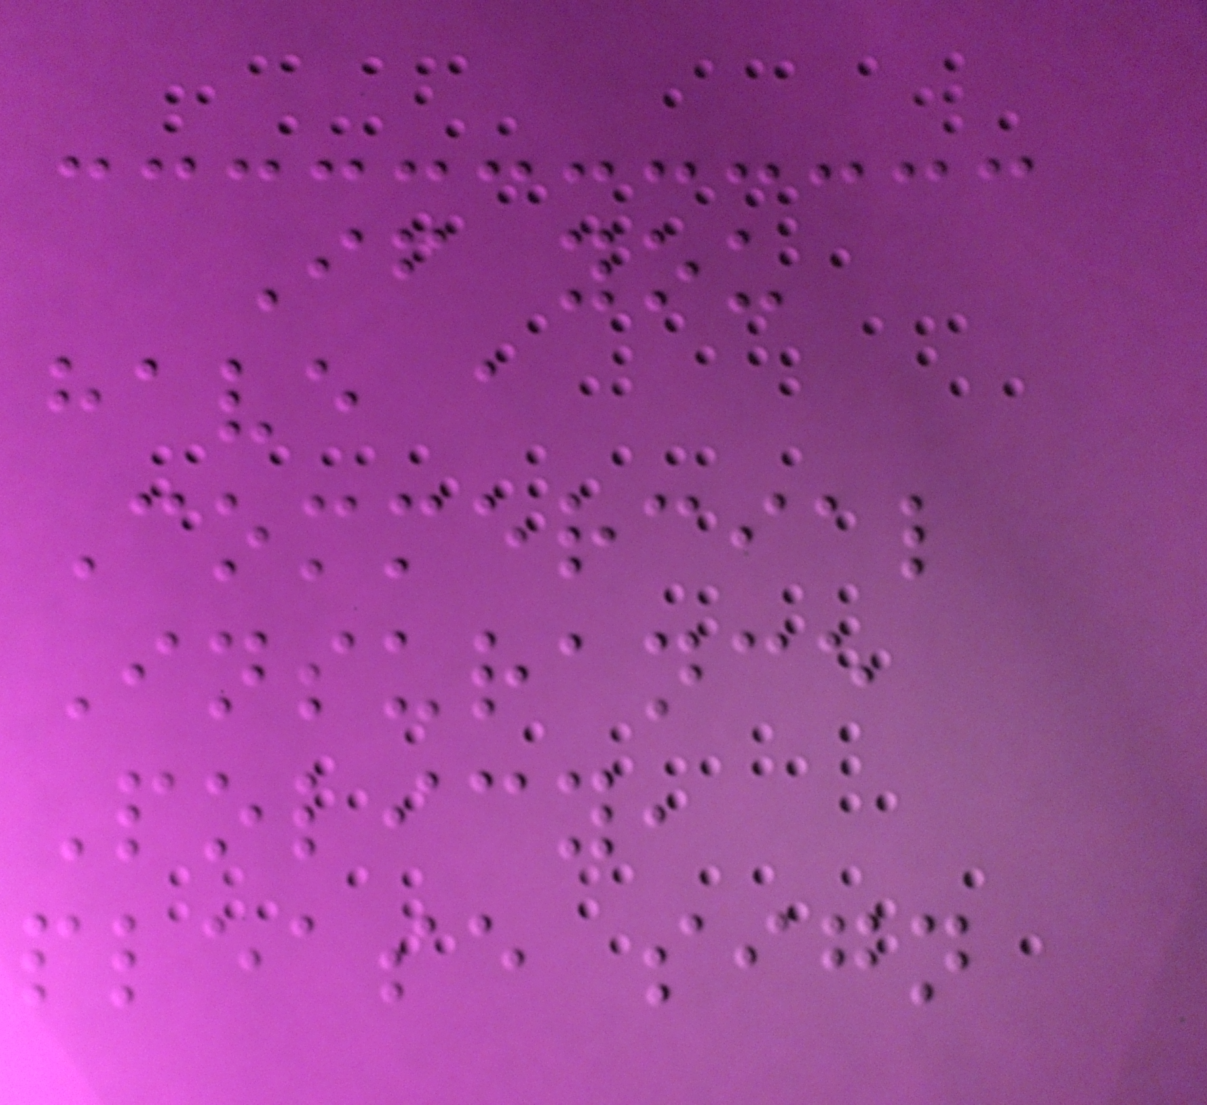If you
have a
Commercial
Insurance
Policy,
please sign
